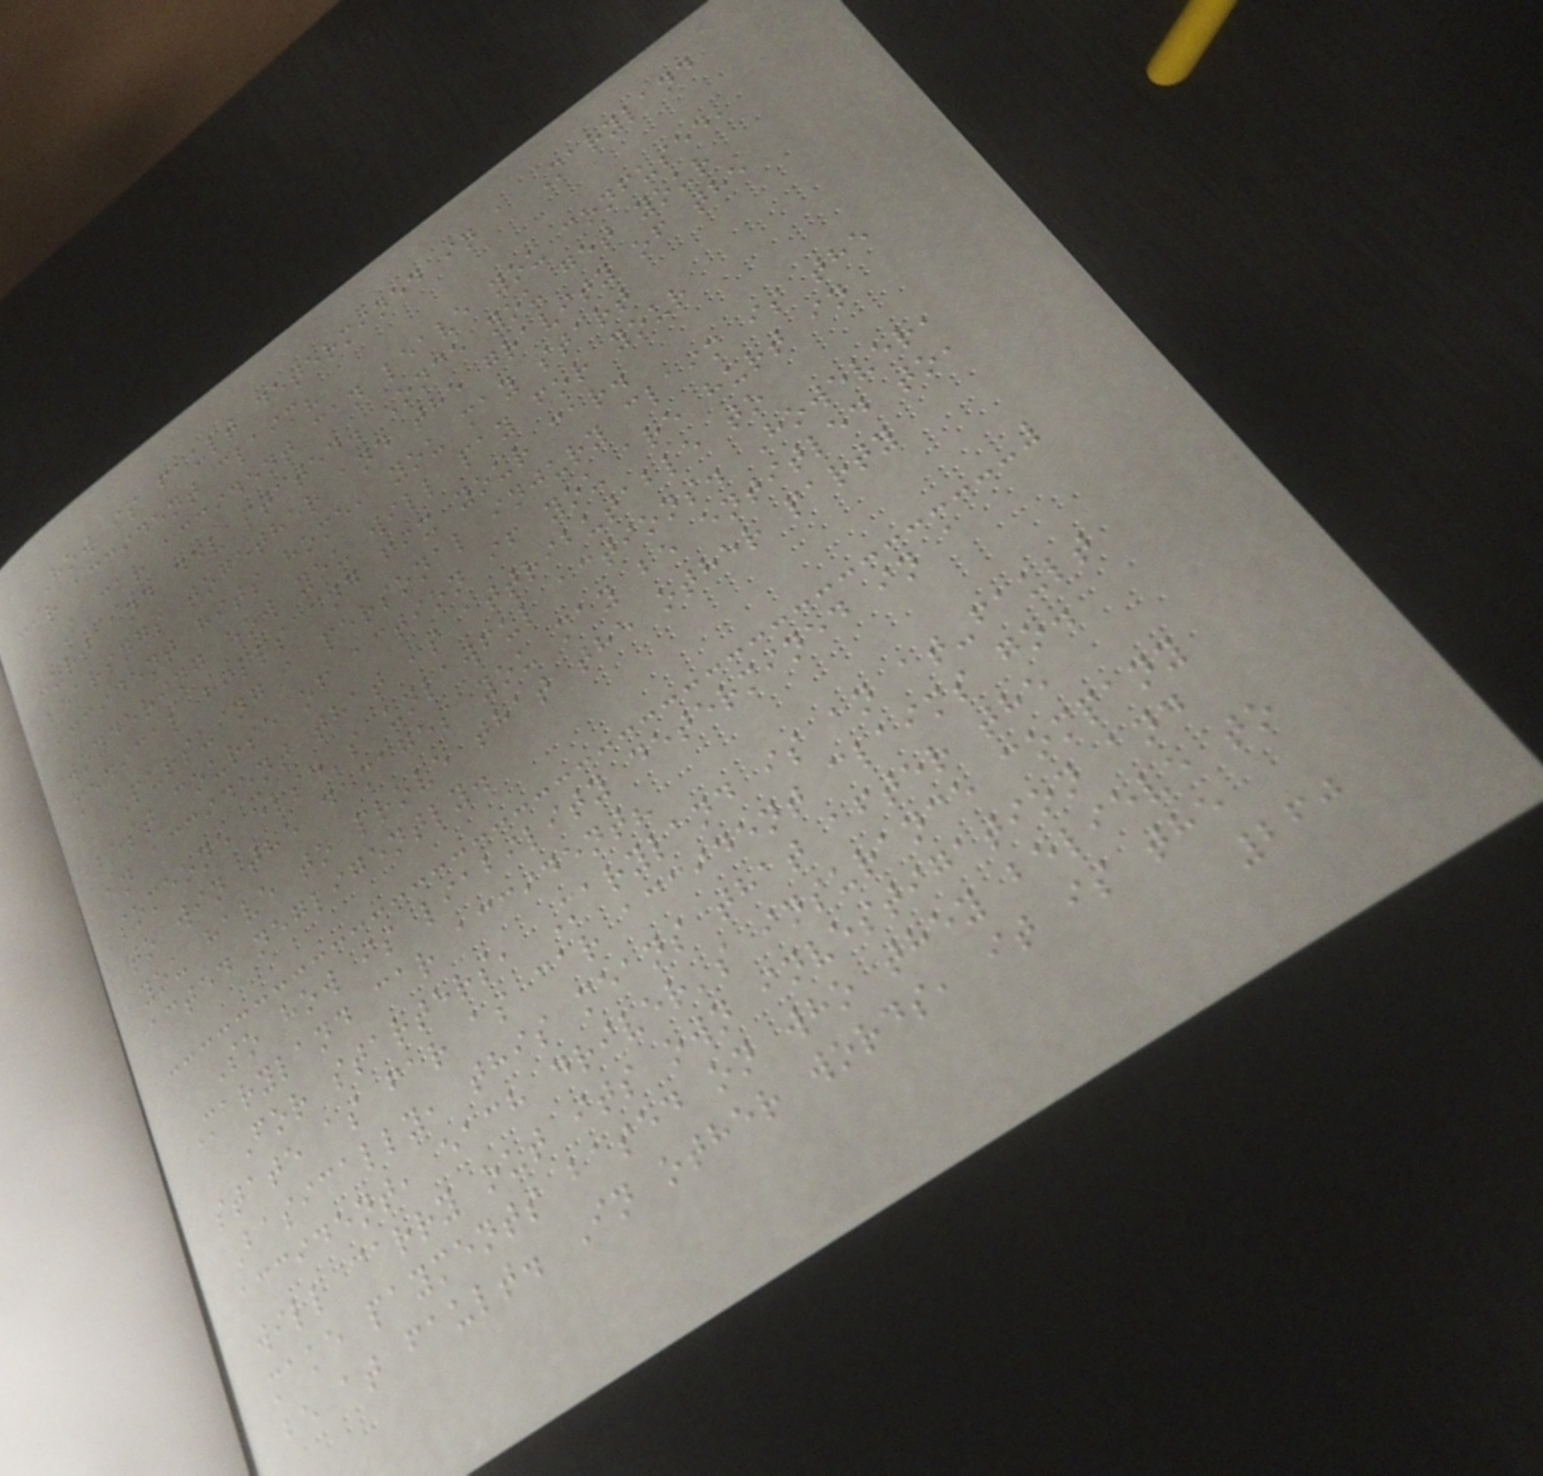How is fault determined in a Maryland
car accident claim?
A car accident can leave you confused,
hurt and devastated. Once you get your
bearings together and the gravity of the
accident hits home, you may start
wondering how you will pay for your
medical bills and fix your car.
Pursuing a personal injury claim is the
best course of action if you are hurt in
an accident that is attributable to
someone else's unlawful actions. However,
to win the damages you may be entitled to,
you have to prove that the other party
acted negligently.
So how is liability determined in a
Maryland car accident?
For starters, Maryland is an at-fault
state as far as car accident claims go.
Basically, this means that after the
accident, each driver's insurance company
will carry out its own investigation and
make payments based on who they believe to
be at fault. In other words, it is the
260
